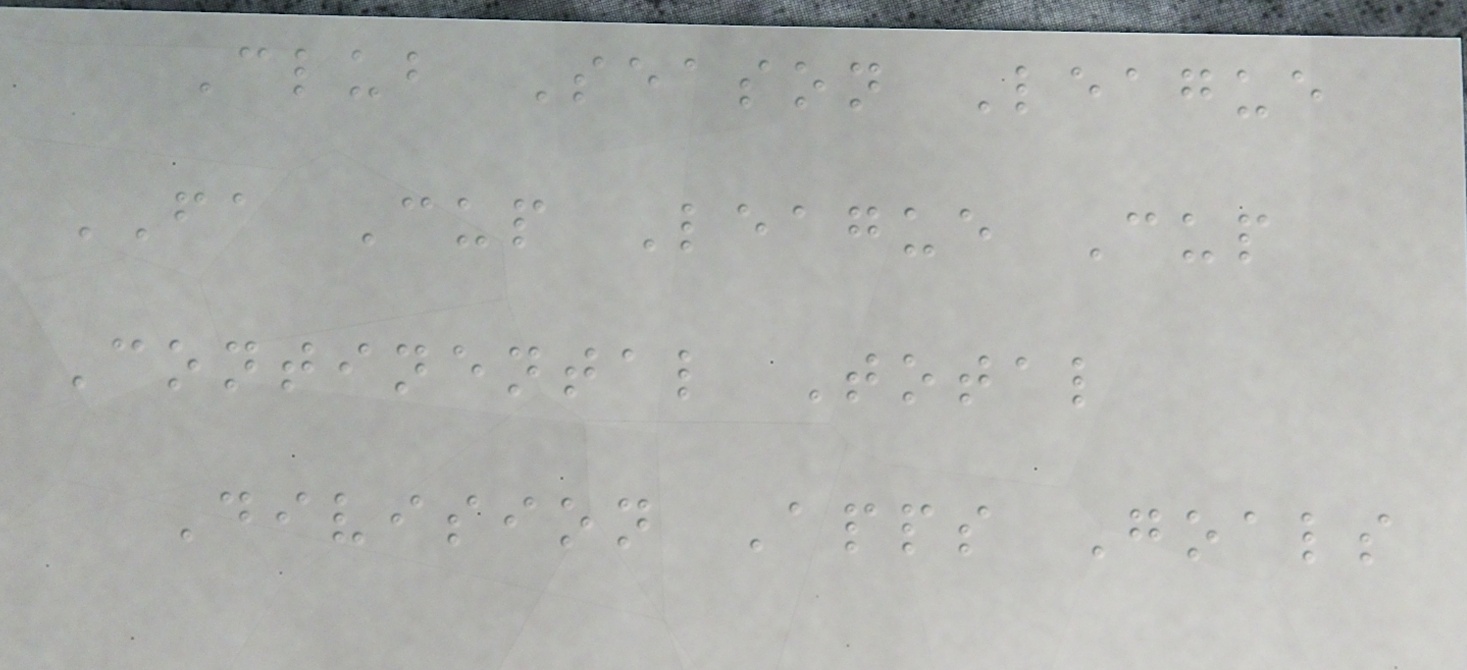Club Season League
FA Cup League Cup
Continental Total
Division Apps Goals
